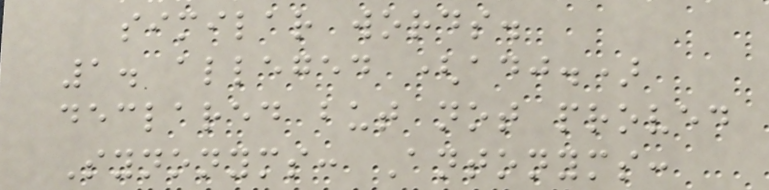similar words.
1. alleged (adj.)
declared but not proved
Synonyms: Antonyms:
